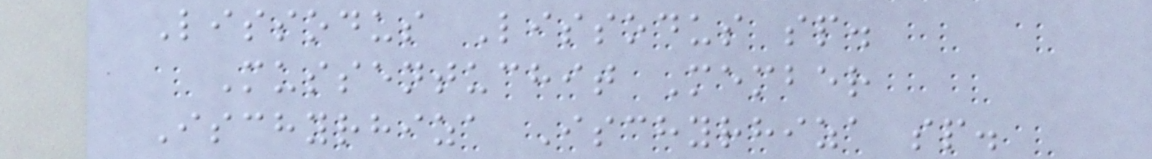Lissodus Lissodus sp.
Mussentuchit Member
Ischyrhiza Ischyrhiza sp.
